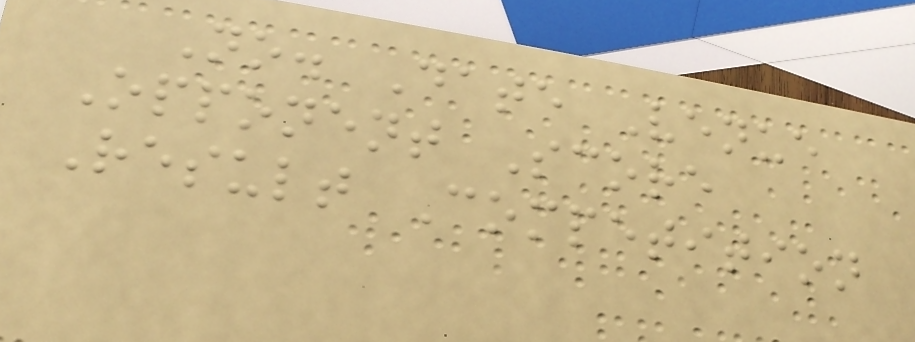No. Date Venue
Opponent Score
Result Competition
